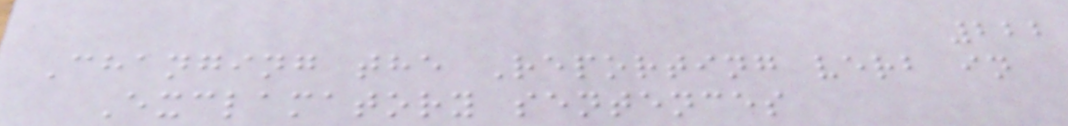222
Changing the Reporting verb in
Exclamatory sentences
